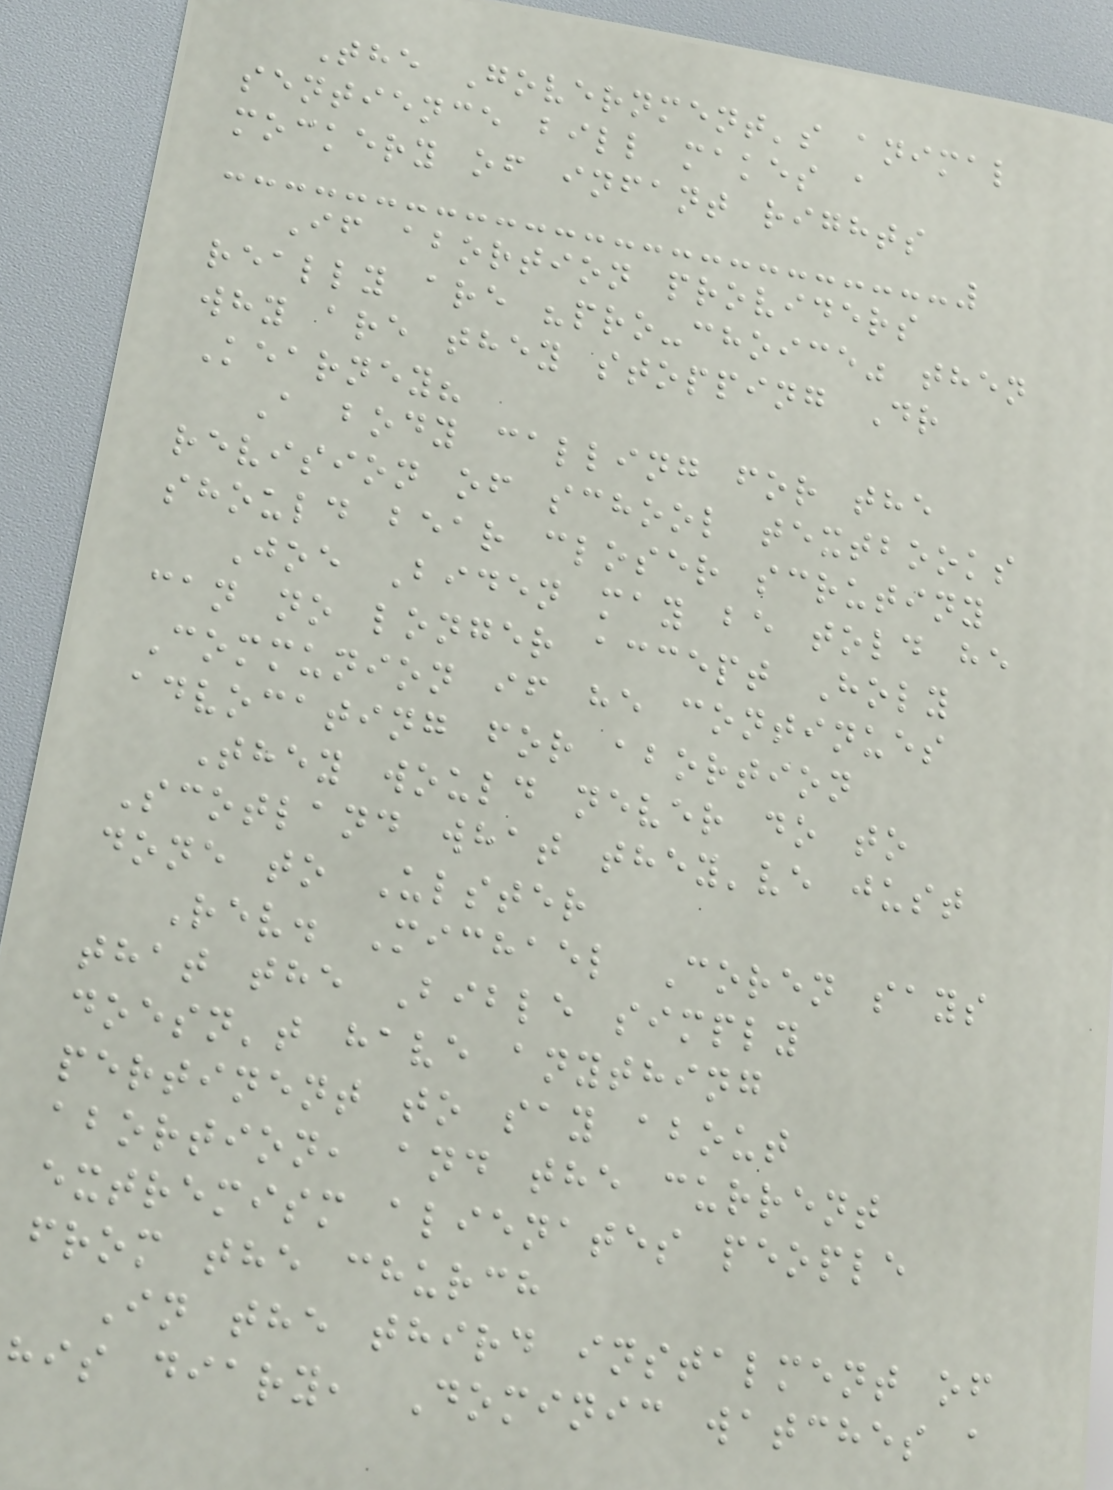The Government's animal
sentience bill makes a
mockery of infant rights
If abortion providers
really are "pro-choice" then
why are they stopping Dr
Kearney?
A body calling for the
revision of school textbooks
should bear closer scrutiny
Joe Biden may be told he
can no longer accept Holy
Communion if he continues
advocating for abortion
They would never do to
Scotland what they've just
done to Ulster
Rev. Michael Coren says
that the Bible simply
doesn't have anything
pertinent to say about
abortion, and the current
extremism alienates people
from the church
In the third instalment of
his diary, Dominic watches a
